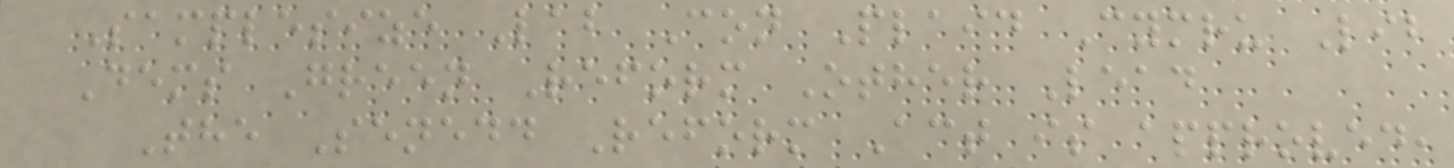Samplesize Lab Con Plaid Cymru Lib
Dems Green Reform Other Lead
The Senedd Reform Act is approved,
